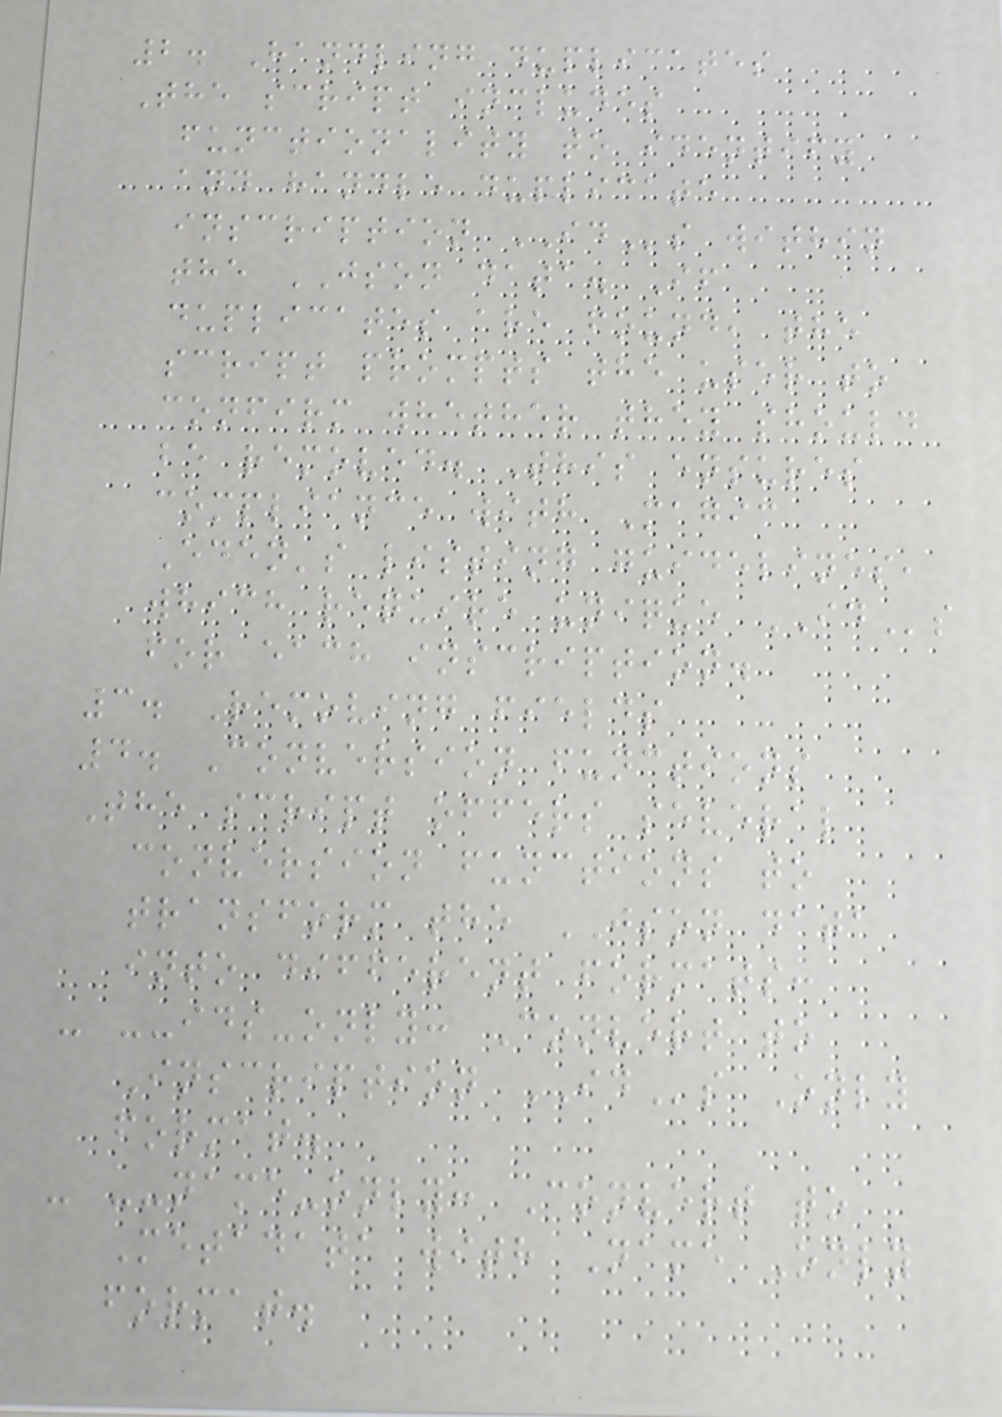2. Handling duplicates
The script includes
functionality to identify
and handle duplicate
inscription IDs within
the JSON data. If
duplicates are found, the
script prompts the user to
confirm whether they should
be removed. This ensures
compliance with Magic
Eden's listing guidelines,
which require unique IDs
for each inscription.
3. Removing fields
4. Conversion functions
The script offers several
conversion functions to
transform the JSON data
into different formats:
- --ids-only: Convert to
Inscription IDs Only
format.
- --name-only: Convert to
Metadata with Name Only
format.
